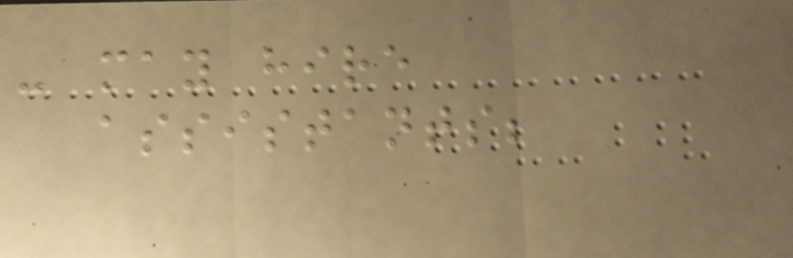- may hire
assistants;
